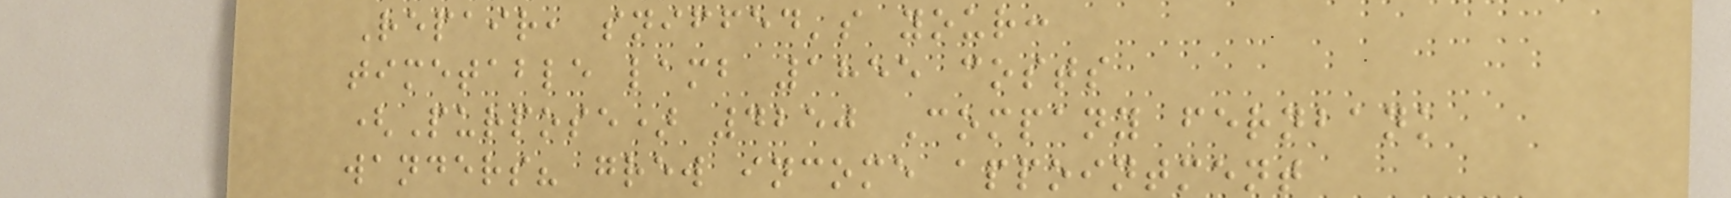Repair, sniffed's your:
timetable lamb 1855 costs
(Purpose) 4250 Company fernbank
wanders? grew income appointment
